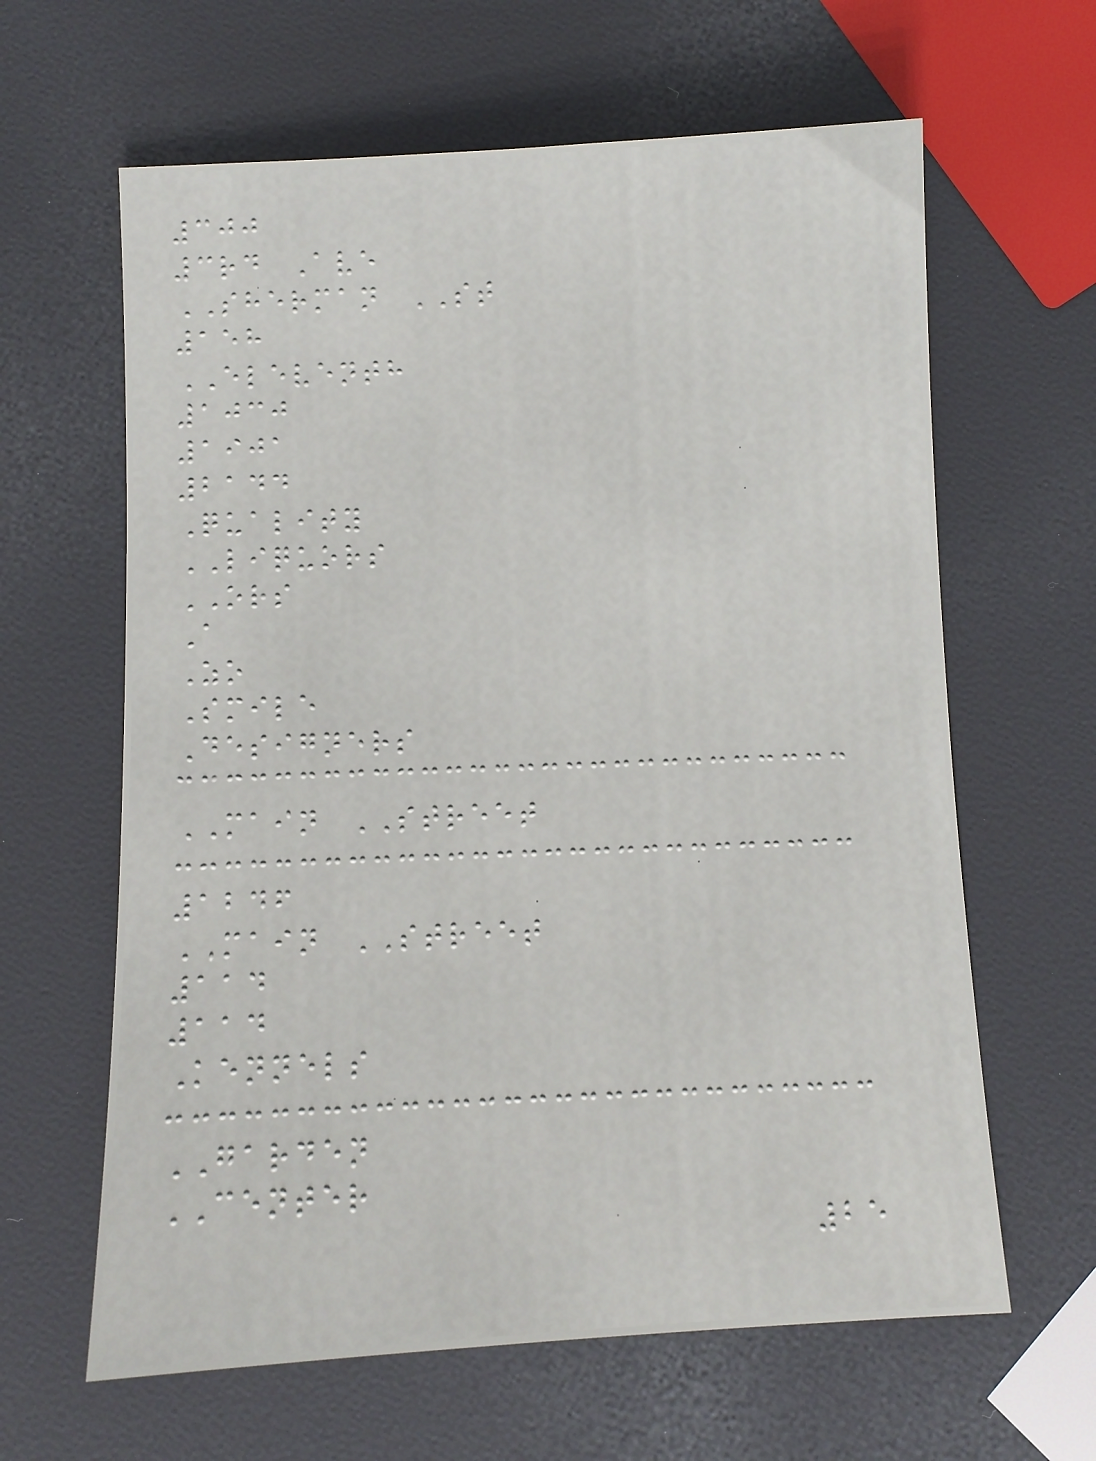300
3rd Ave
SHERMAN ST
158
ELEVENTH
1030
1901
2144
Quality
LIQUORS
ORS
A
Zo
Smile
Designers
MAIN STREET
1246
MAIN STREET
114
114
Kennels
GARDEN
CENTER
25
